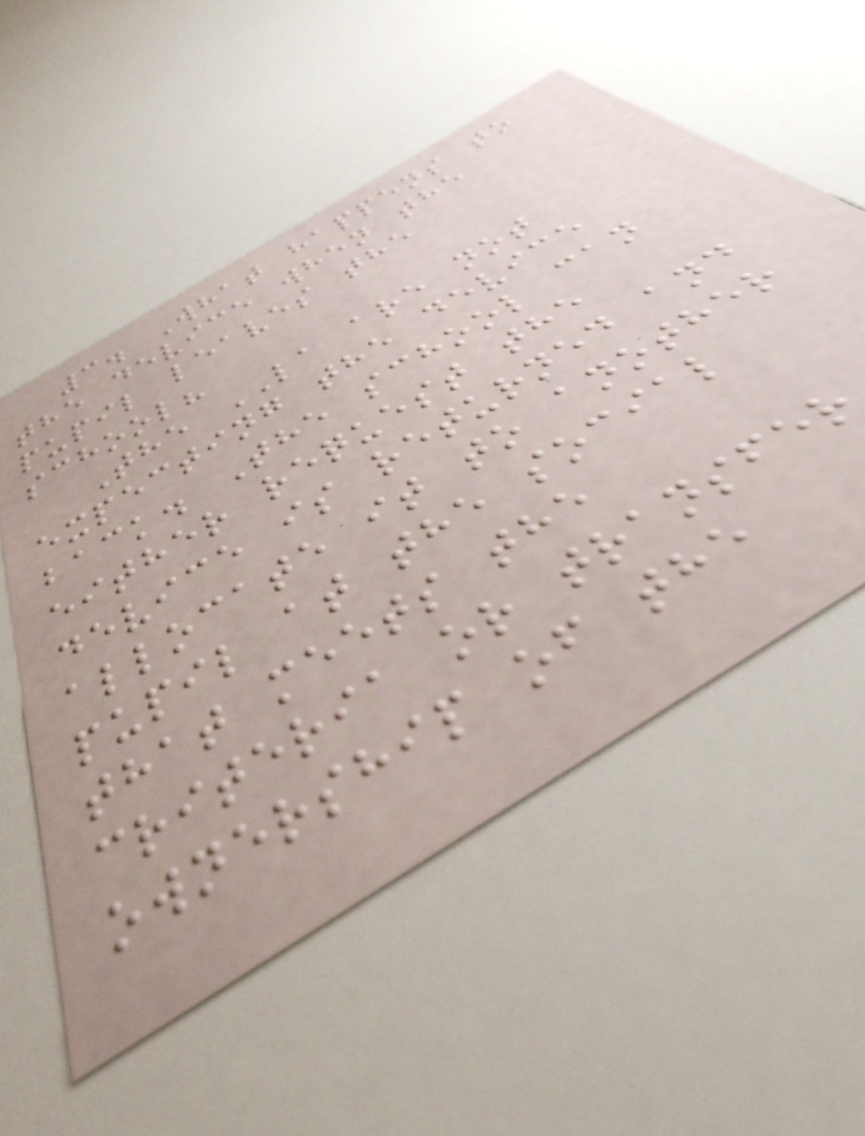3. What happens to
the device when the
pupil leaves the
school?
The LA are not
expecting the device
back. The school can
either request the
device is returned and
allocate it to another
pupil at the social
that meets the
criteria or transfer
ownership of the
